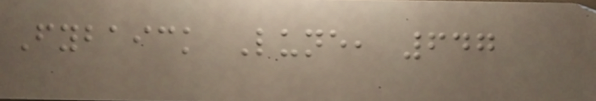Fybaick Lune, 647
